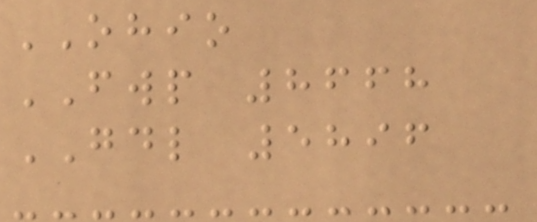OHIO
FWP 8668
GDL 5896
